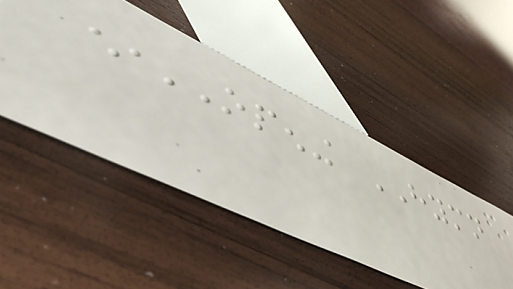*OPENING HYMN
